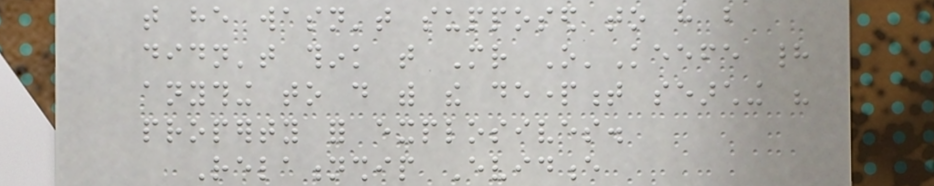that he wasn't supposed to have but
didn't think that Mr O'Keefe had
anything to do with the department searching his
property for explosives.
Relationship Evidence
